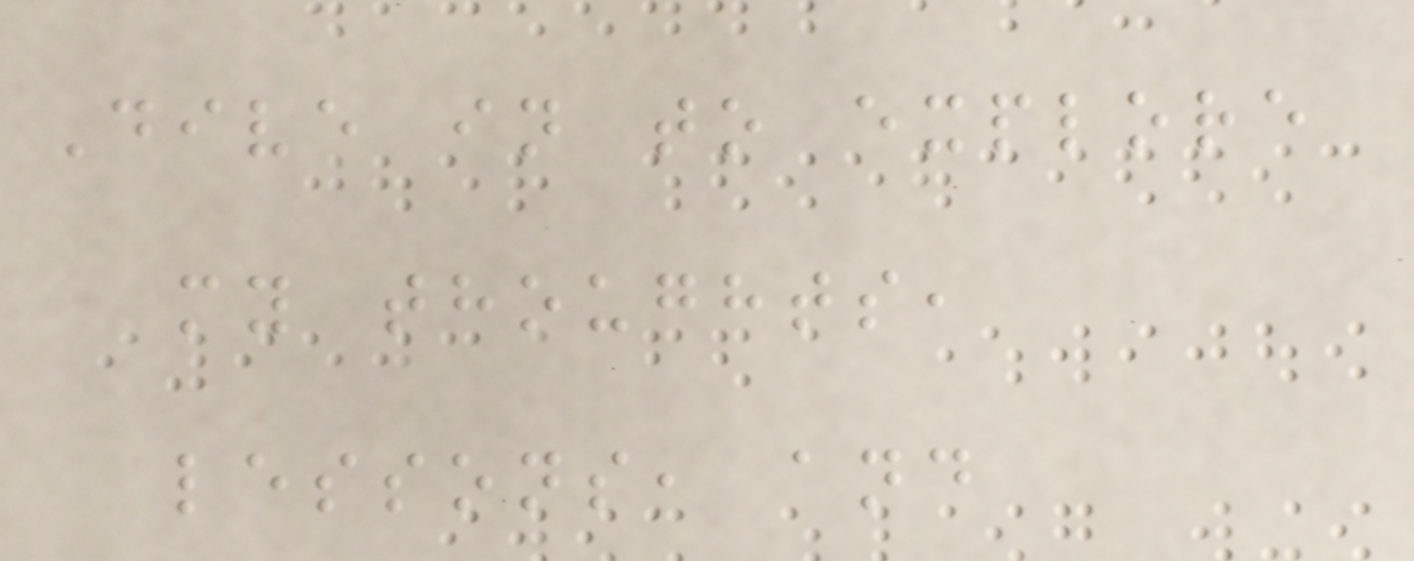Dive in to explore
my thoughts,
lessons, and
